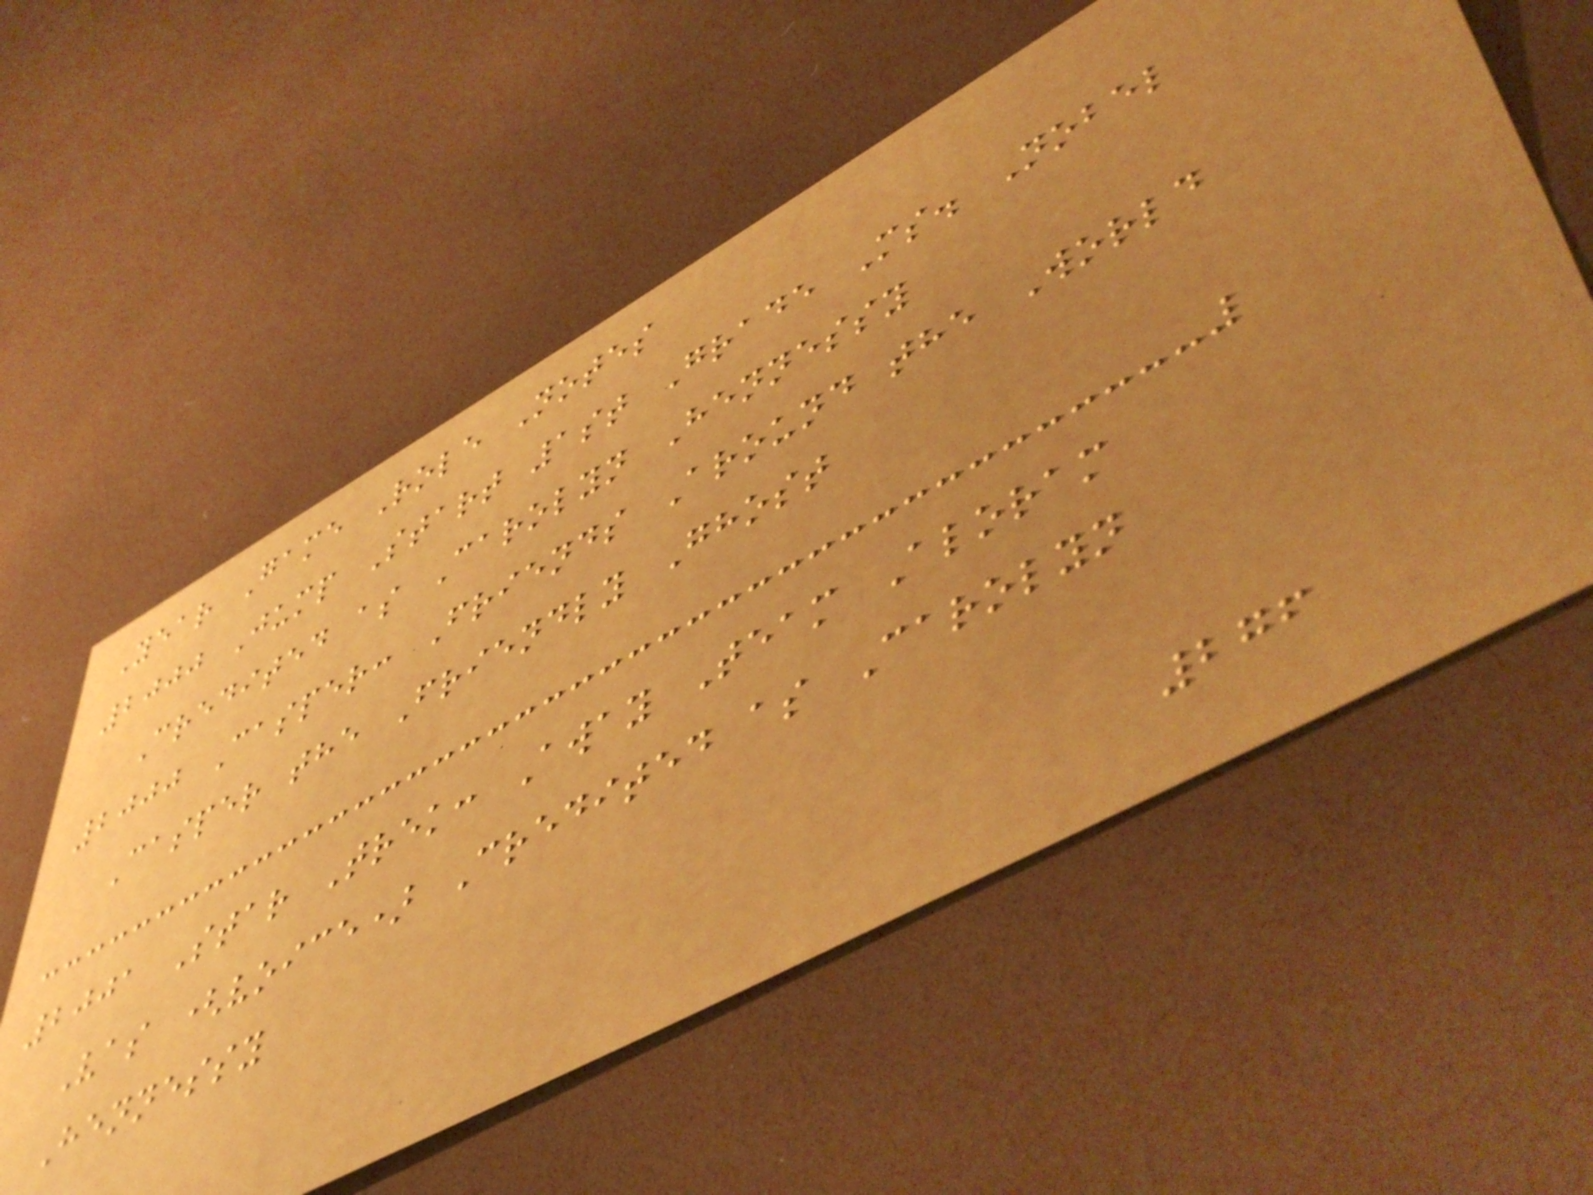Year Game Role Notes
2000 Jump Start 1st Grade Ms. Nobel
Credited as Carolyn Hennessy
2000 Casper: Friends Around the World
Casper the Friendly Ghost
2001 Star Trek: Away Team Aloram
Vas (voice) Credited as Carolyn
Hennessy
276
